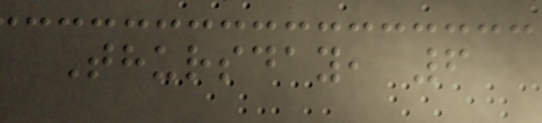Thursday, 6
